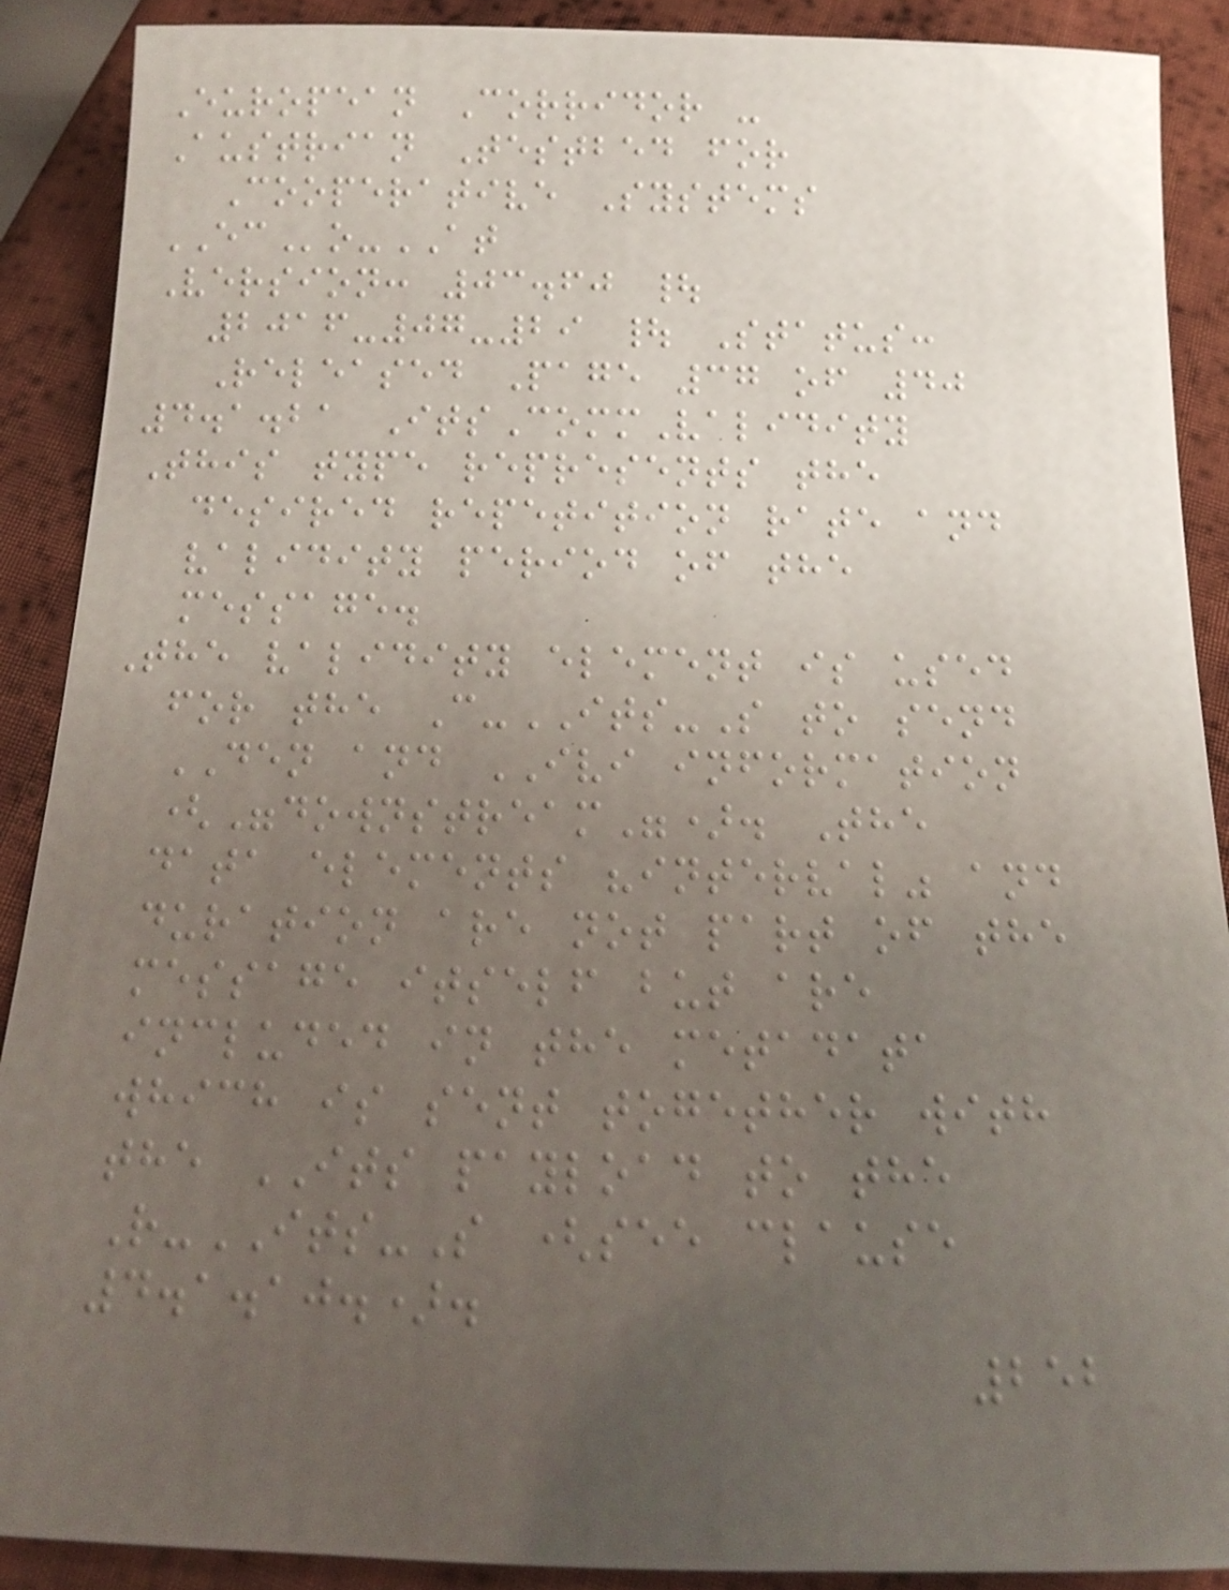European Corridor -
Austrian Testbed for
Cooperative Systems
ECo-AT
Version: 03.60 |
2016-07-29 | Status:
Released Page 37 of 40
4.1.21 ItsCommValidity
This type represents the
desired repetition rate and
validity period of the
message.
The validity element is used
for the C-ITS-S to send
DEN and IVI information
("downstream"). The
data elements "interval" and
duration are not part of the
message itself but are
included in the metadata
which is sent together with
the ITS payload to the
R-ITS-S (see clause
4.1.10.).
252
